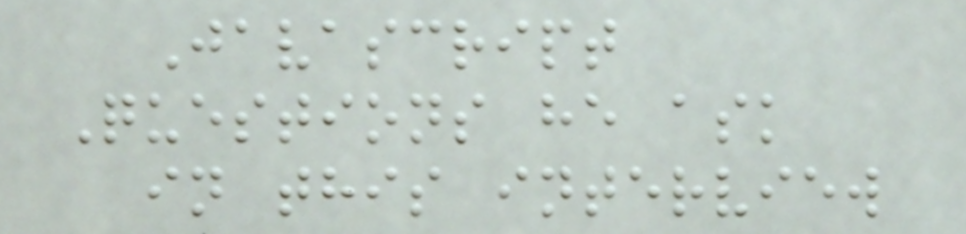Javascript
Questions he ask
in this interview
